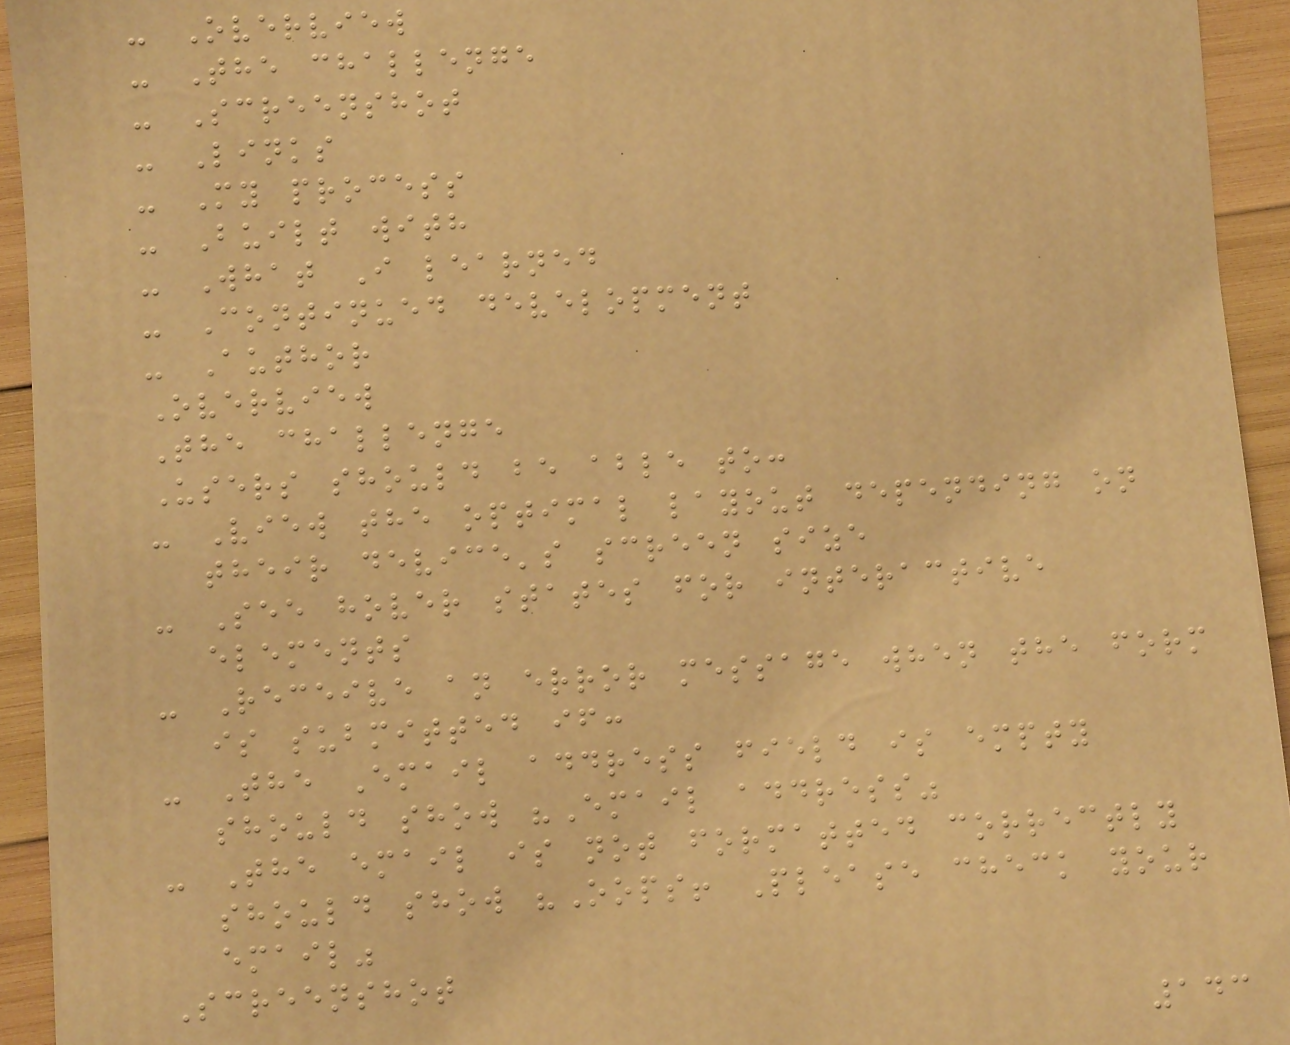- Overview
- The challenge
- Screenshot
- Links
- My process
- Built with
- What I learned
- Continued development
- Author
Overview
The challenge
Users should be able to:
- View the optimal layout depending on
their device's screen size
- See hover states for interactive
elements
- Receive an error message when the form
is submitted if:
- The Email address field is empty
should show "Email address"
- The email is not formatted correctly
should show "Oops! Please check your
email"
Screenshot
143
